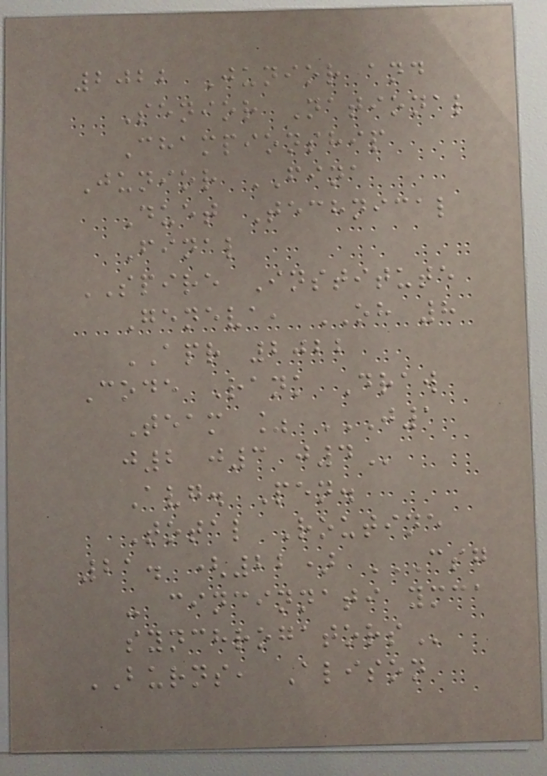2022 Junior and
Senior National
Championship
Junior FINA
Duet Technical
Final
SPIRE Institute
Geneva, OH 8
APR 2022
Code Rank Draw
Team % J1
J2 J3 J4
Avg. Pen.
Total Routine
21. (22) CSG
- CINCINNATI YMCA
SYNCHROGATORS
BURNS, Alison
